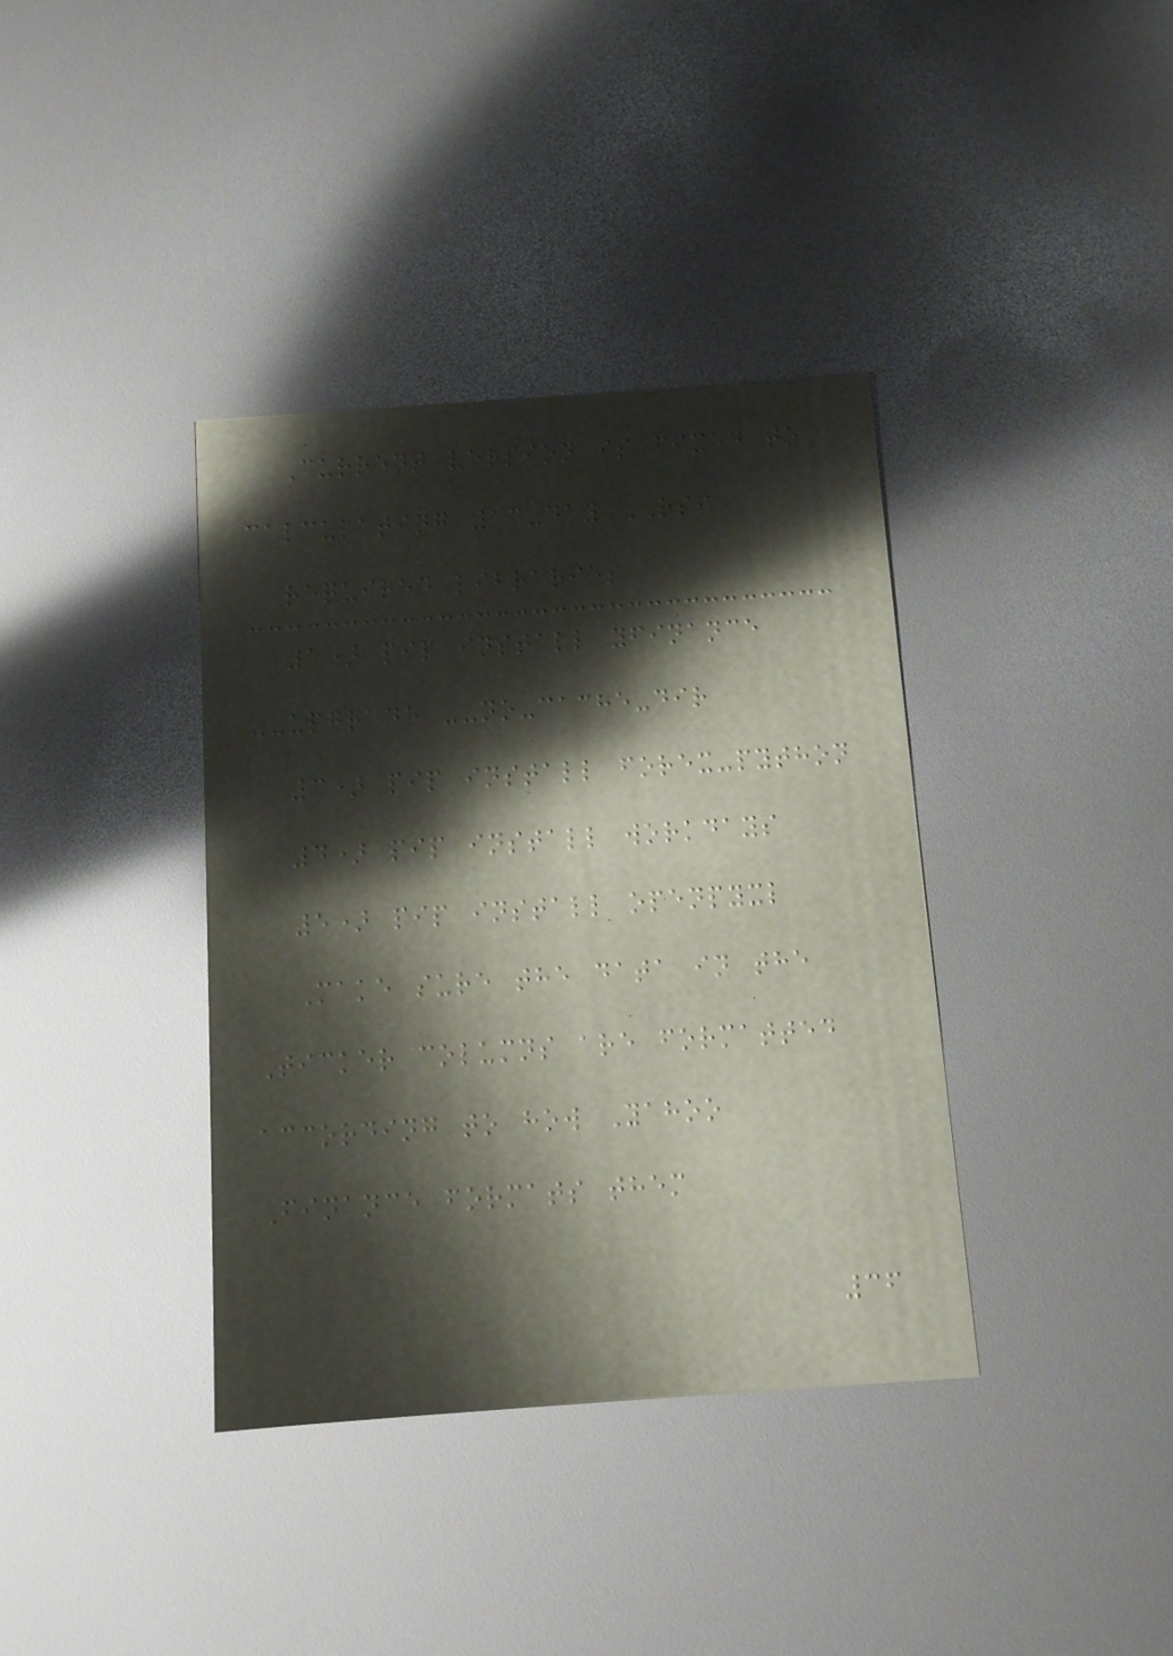Current version is fixed to
calculating 14-day RSI
required libraries
1) pip install yfinance
--upgrade --no-cache-dir
3) pip install forex-python
4) pip install workdays
5) pip install openpyxl
Make sure the data in the
Ticker columns are formatted
according to how Yahoo
Finance formats them
36
